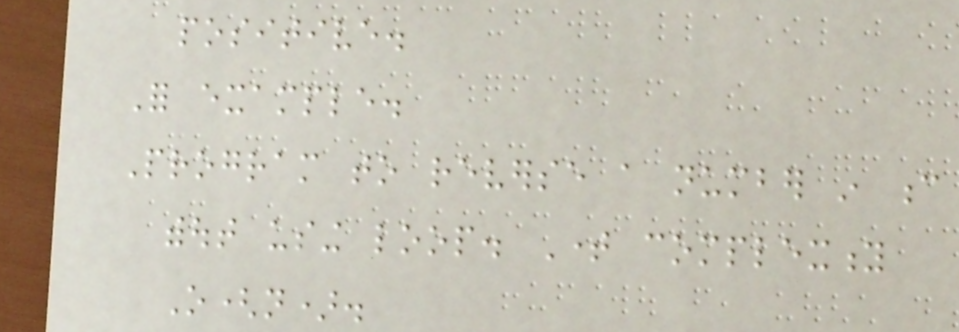positive.
For example.
Program to reverse a number in c
without using loop. Time complexity
O(n).
